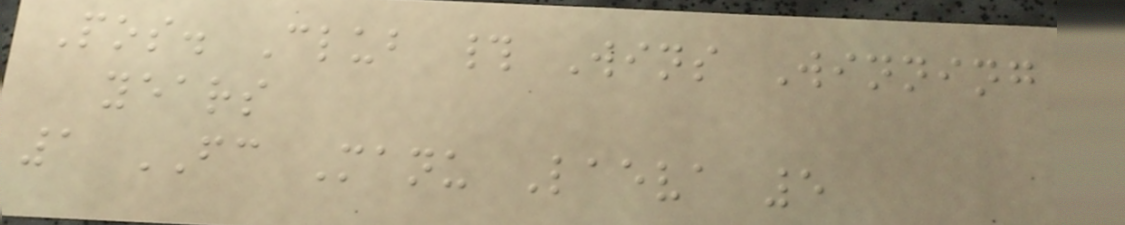Pos. Club # Wins Winning
years
1 FC Manu Laeva 5
